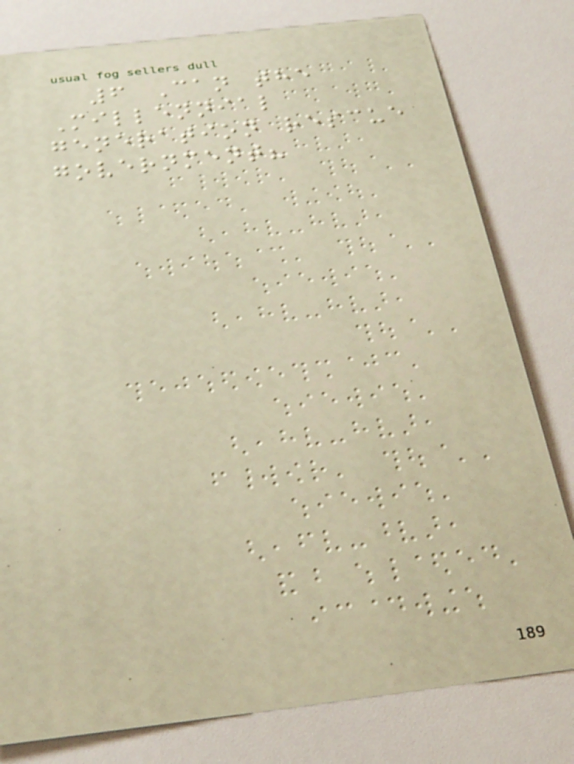6 Can the
Millennial
generation rescue
government?
